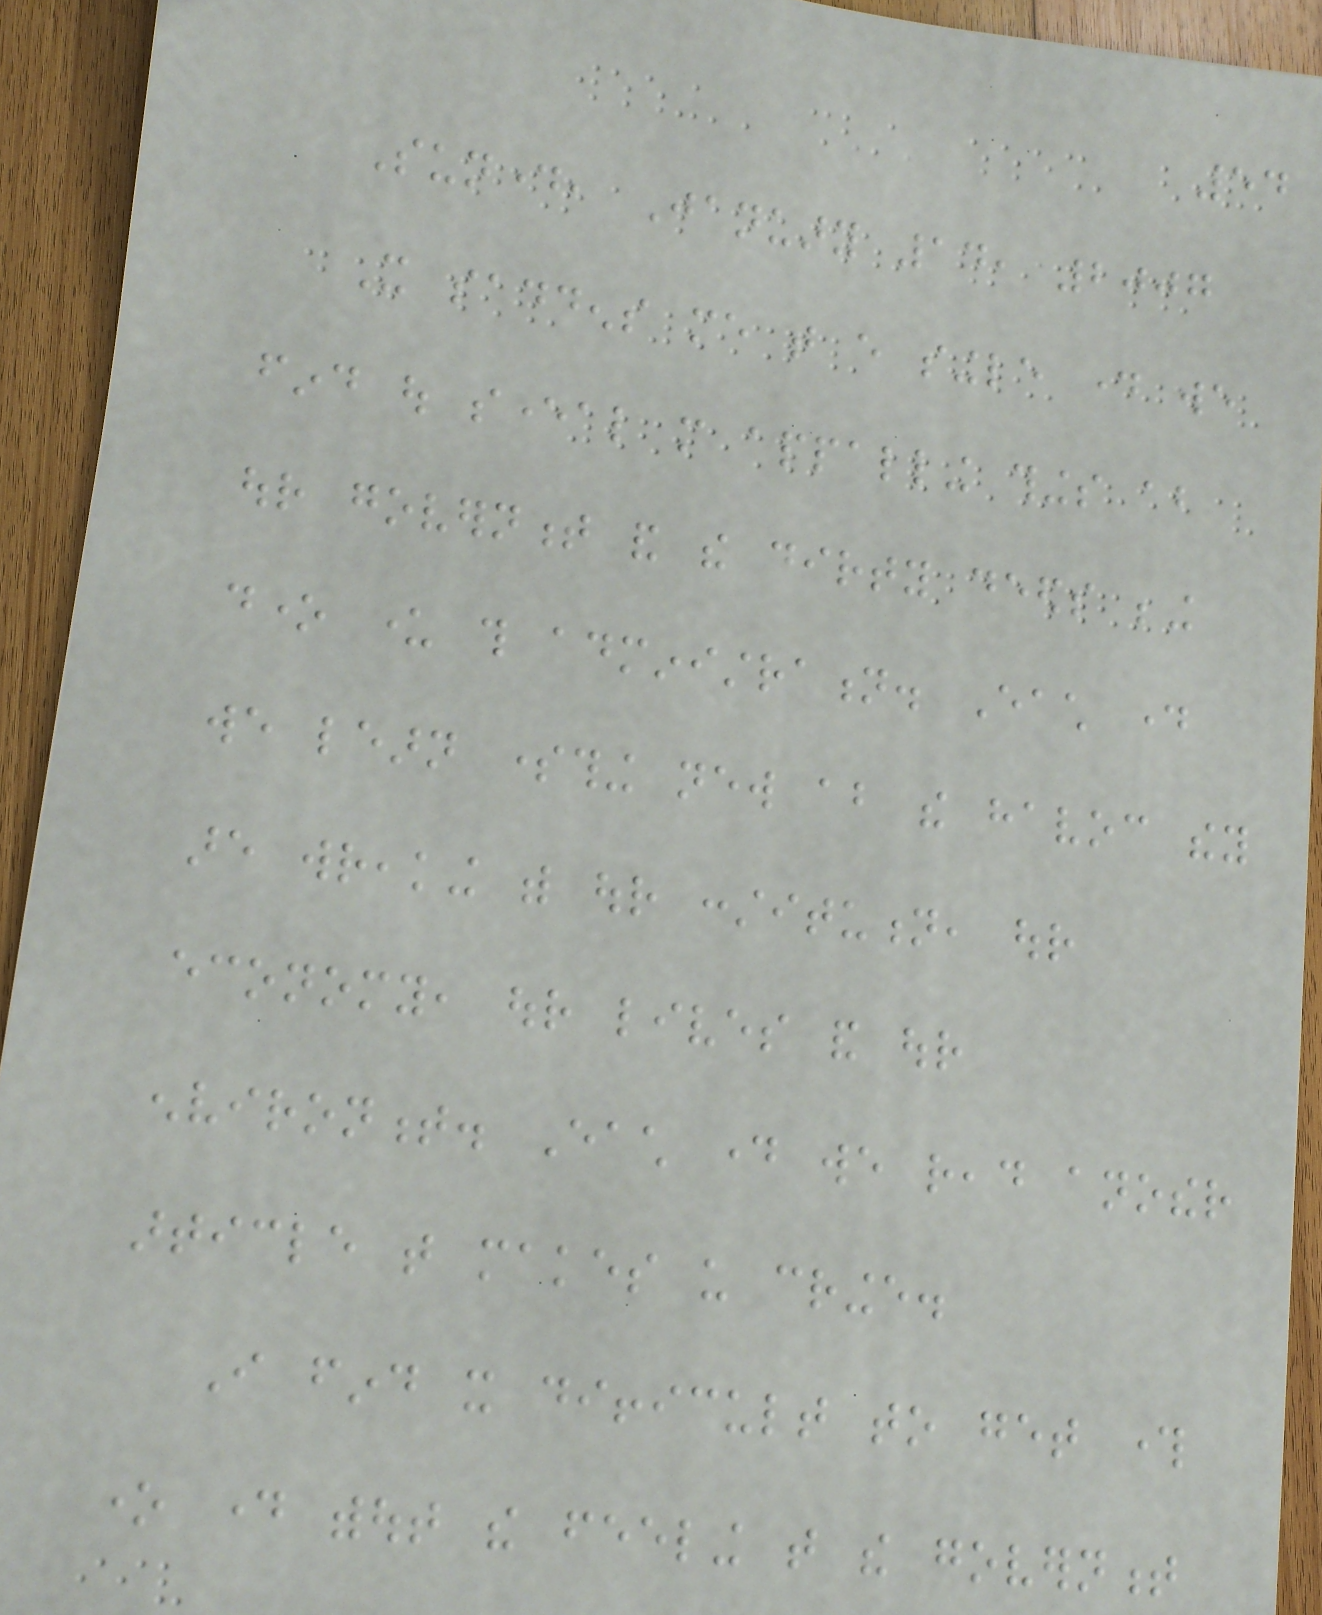54
Sunday, January 14, 2007
It saddens me that every single day we
find out several more appalling things about
our government and the dirty deeds being
done under this administration. Each day
we learn something new about the havoc they
are wreaking with our constitution, our
economy, our lives and our
environment. Each day we read another
article that makes us cringe.
I find it difficult to get through
one day without the feeling that the government
